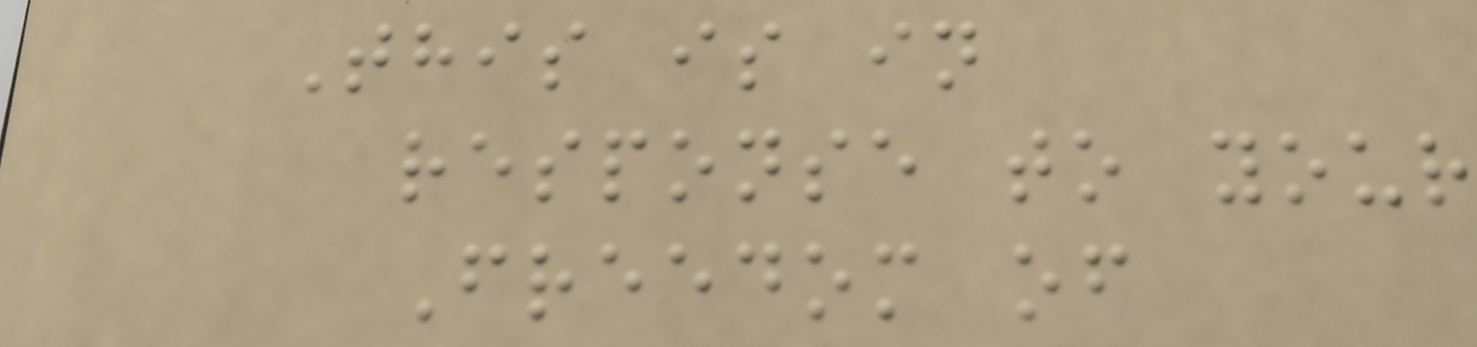This is in
response to your
Freedom of
